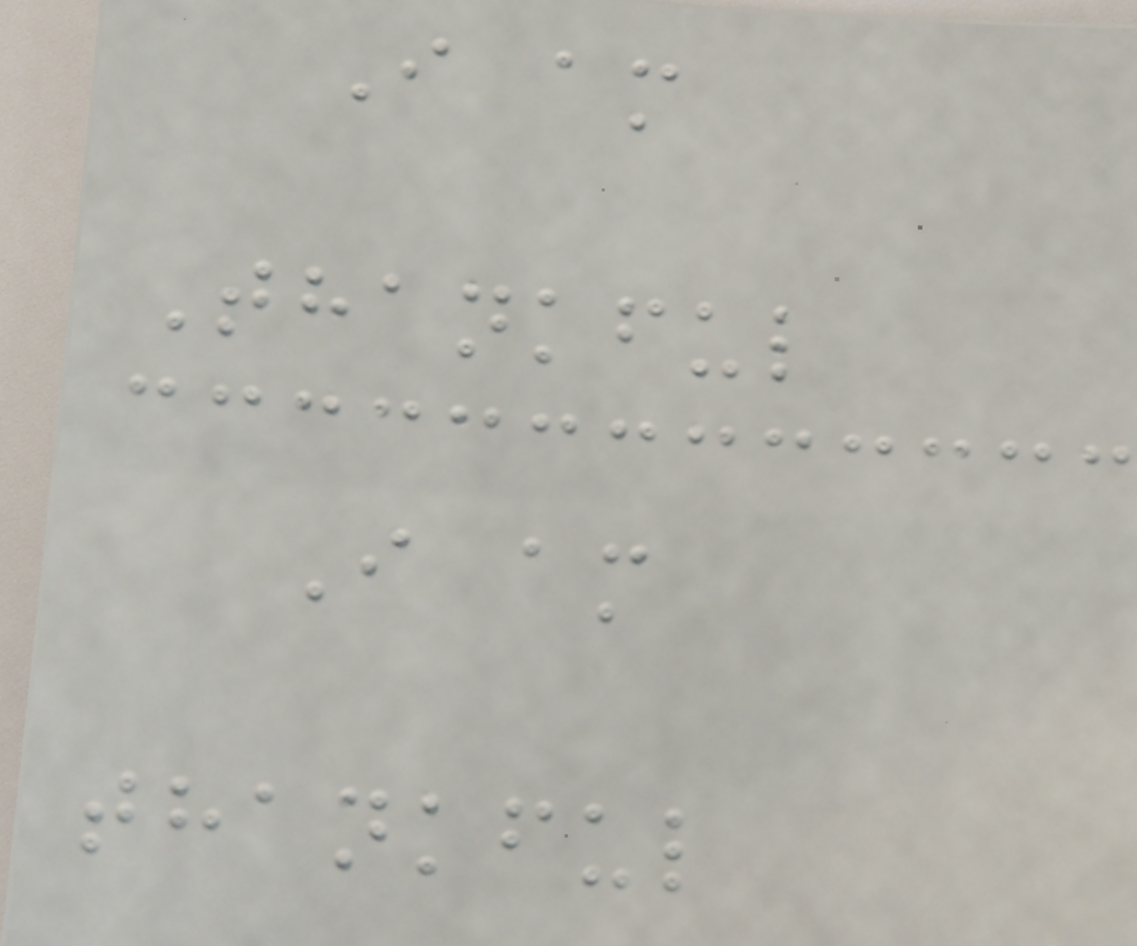I am
Thankful
I am
thankful
